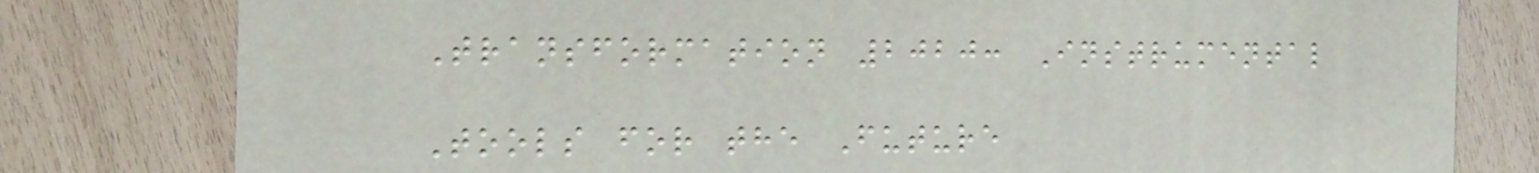Transformation 2020: Instrumental
Tools for the Future
